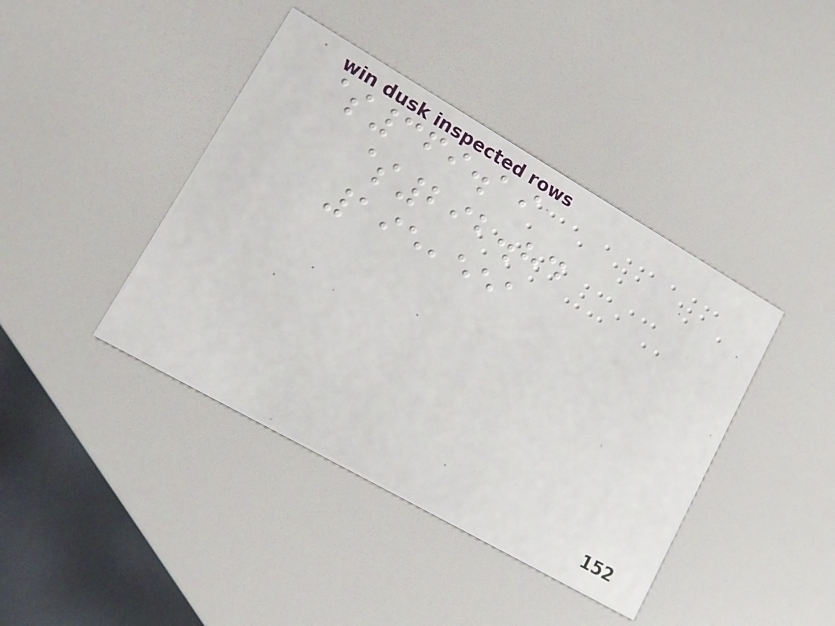$369.19
$292.84
195,551
